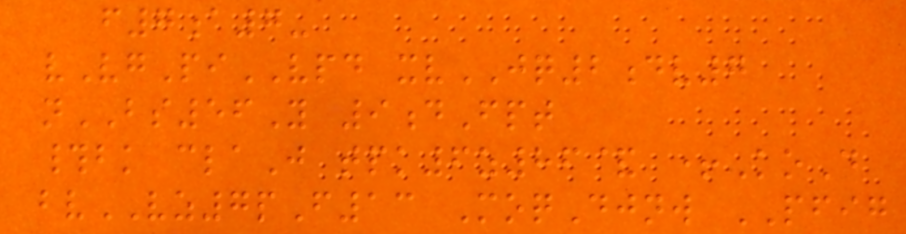f7a7-
vVgPiVPD xvJQ2dv7
nBS56Y 9dFpt
#bk claJ tpk6z86& +KoD
bvVZ7pF13 MoqDjnw PFIG
